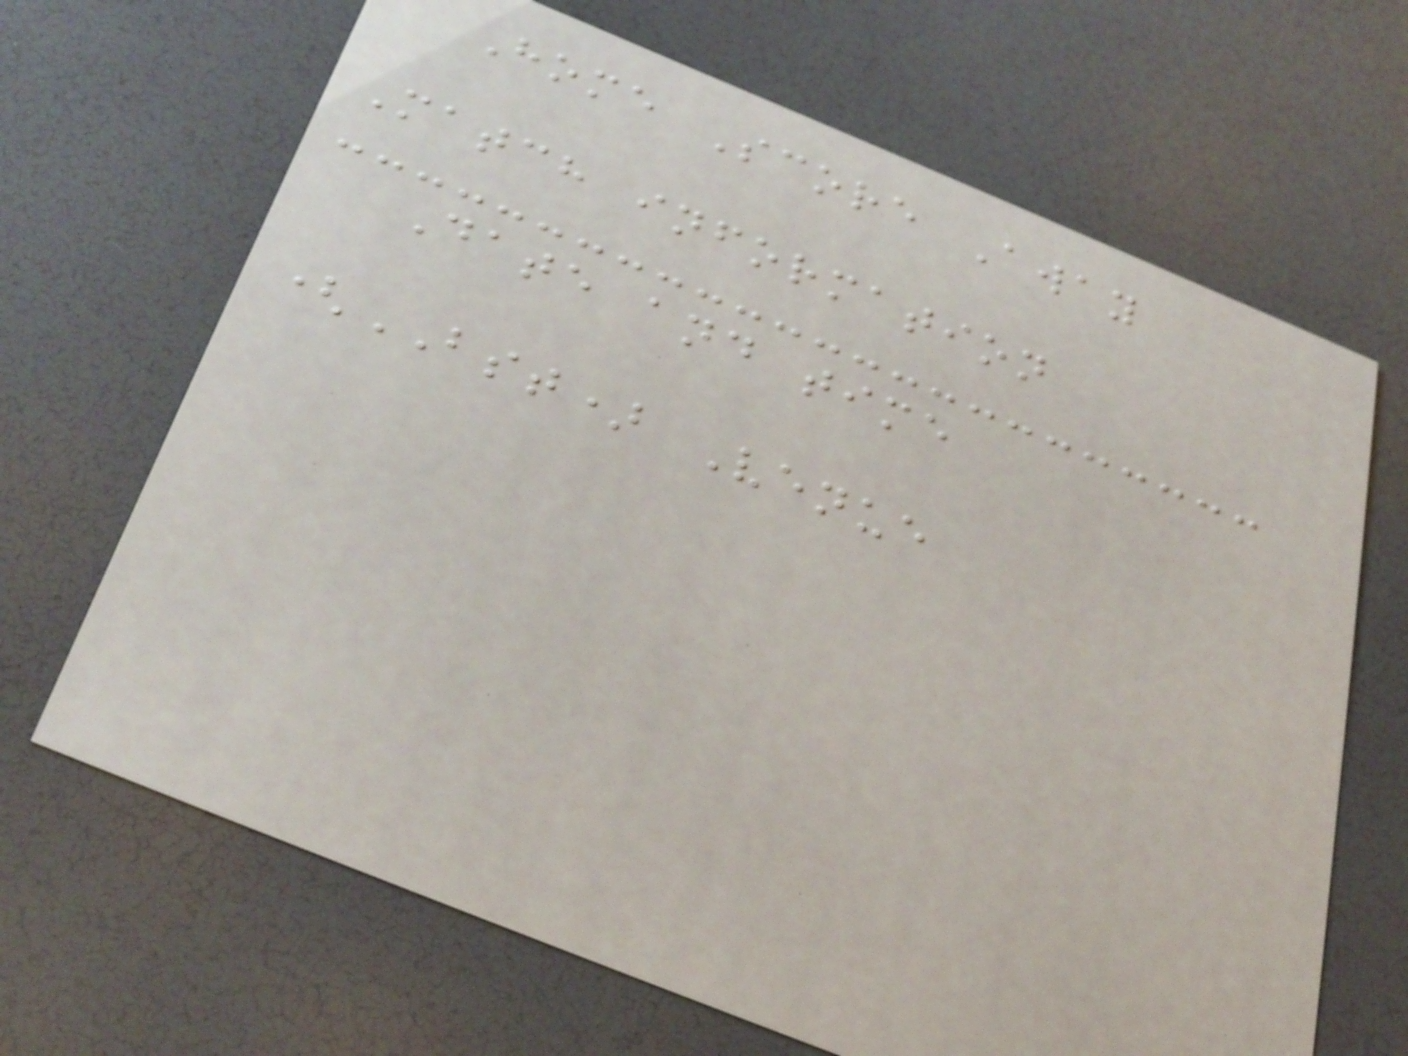Home Score Away
Match information
Date and time
(BST) Venue
